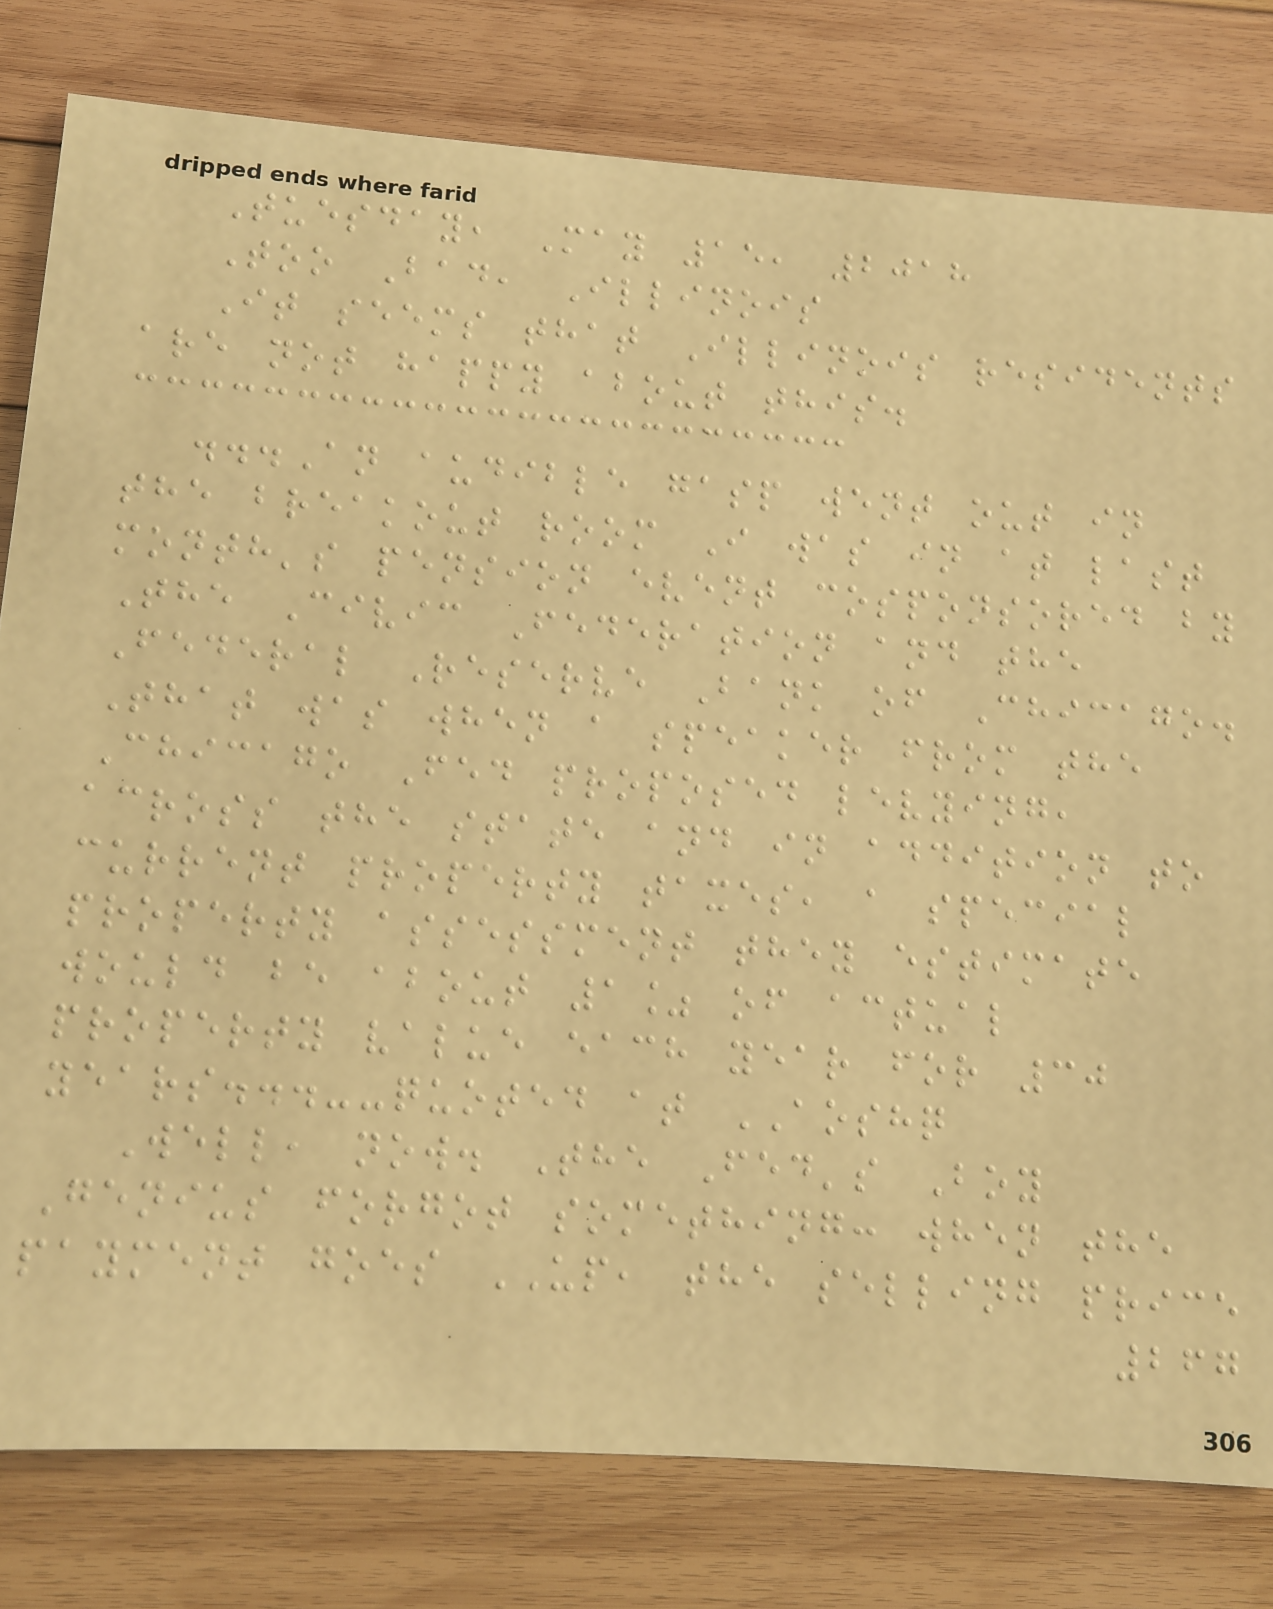Tuesday, May 15, 2018
Too Bad, Illinois
It seems that Illinois residents
are not happy about this.
...An audible gasp went out in
the breakout room I was in at last
month's pension event cosponsored by
The Civic Federation and the
Federal Reserve Bank of Chicago.
That was when a speaker from the
Chicago Fed proposed levying,
across the state and in addition to
current property taxes, a special
property assessment they estimate
would be about 1% of actual
property value each year for 30
years...--quoted at AOSHQ
Well, now. The Fed's Boy
Genius forgot something: when the
payment goes UP, the selling price
267
